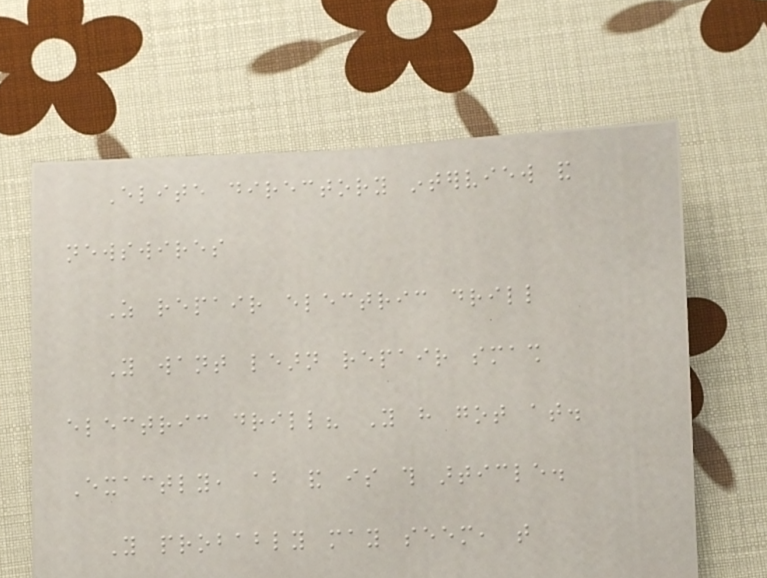Elite directory interview and
newswires
As repair electric drill
You want learn repair smash
electric drill? You have got at.
Exactly, about and is this article.
You probably may seem, that
